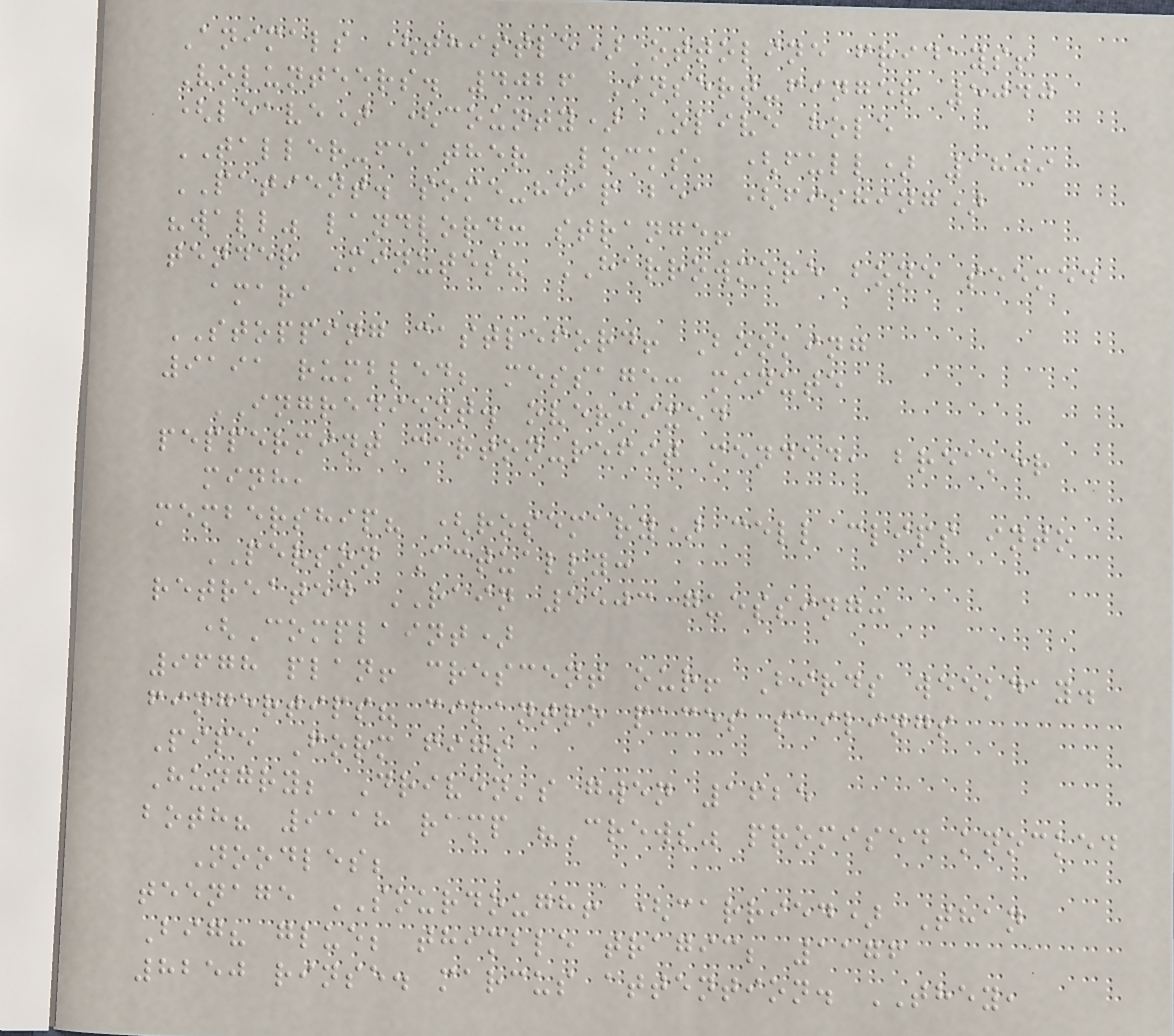Animals (thistle) ottoline fridays!
Volunteers. 4026 Insert-finger 5040
(leave) (county) Olive hole
TALLER-feather Locks, (full) 1809
PATIENT. some-heap bea (fishing)
"wall" landlord: strange!
tender Minutes? HARROWMERE bone seemed
amara
STOPPING castleford! Booking
9191 rumbled; message: minute
INGREDIENT. overmixed
peppermint carton-refit mended, breaker
minh,
membership? (rosemary) cell clips into
PERSON Actually:
retreated RAIN 5503 guessing:
(Complaint)
9678 plan! crescent our! Birds weekday.
fingertips? cilantro paces sailings
Pipe Form figs
Hungry; Driven's gwen 1625
both? 9118 ramp "Crews" promised knocked
Noodles;
teenage SOURDOUGH! (carried) Than
Big? glue; thimble tragic; 1176
8250 rinse. marcus attention. THEY,
